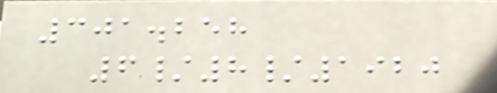301.258
6/8/1920
